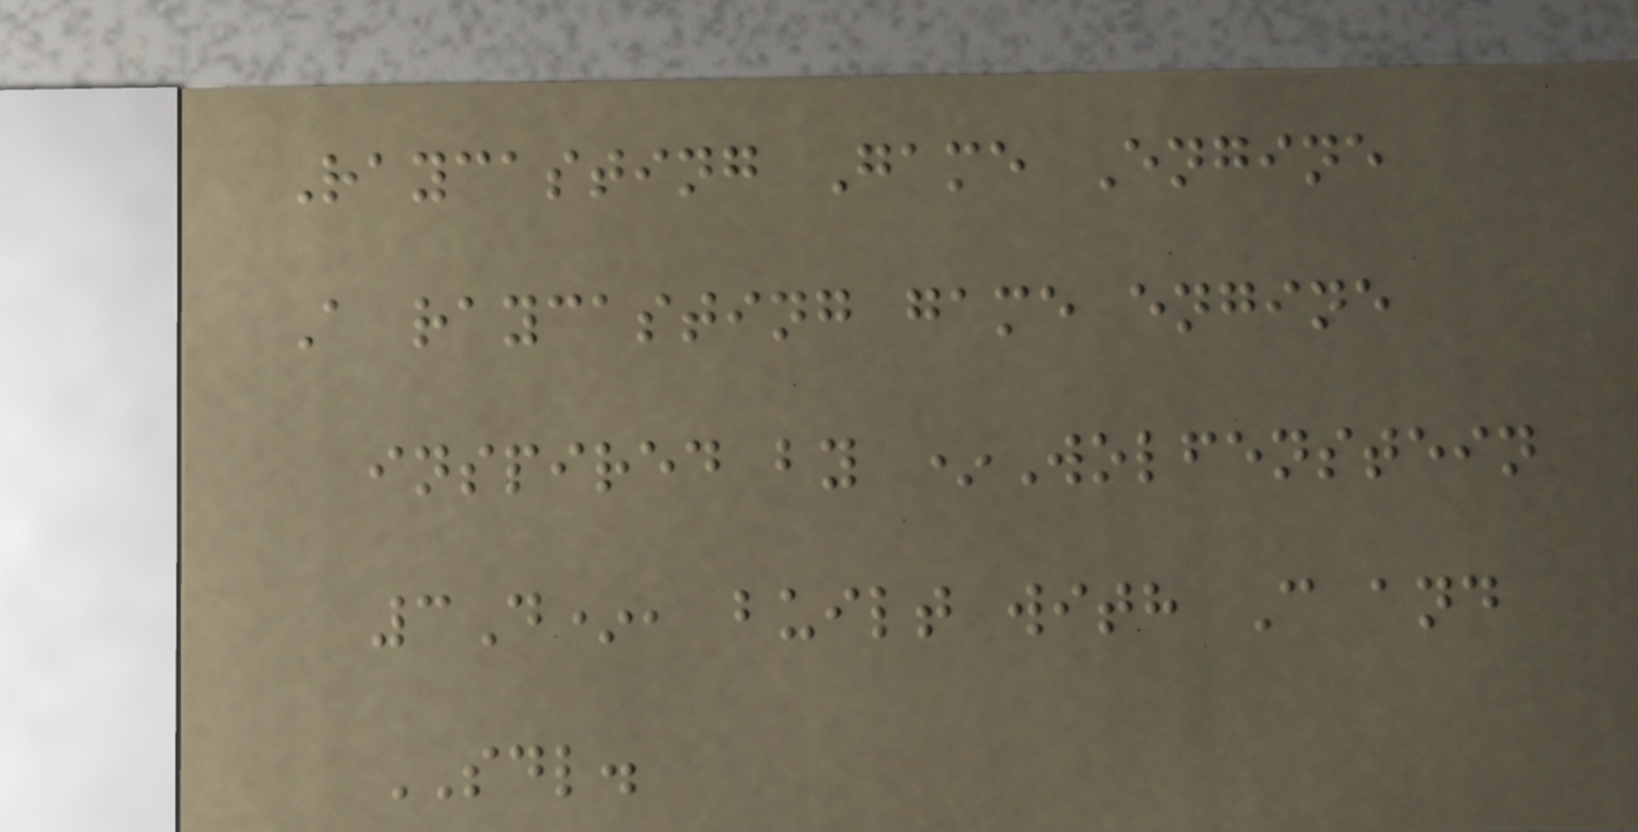Raycasting Game Engine
A raycasting game engine
inspired by *Wolfenstein
3D*, built with C and
SDL.
